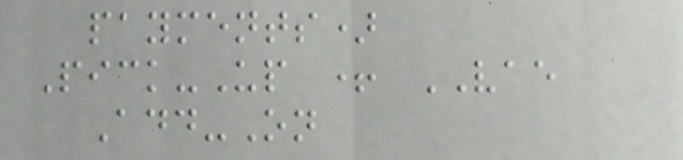payments)
Pick-Up + VAE
Add-On
